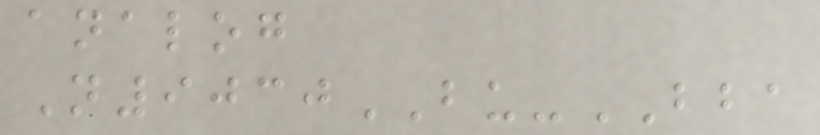analog
N9030BU-BBA
